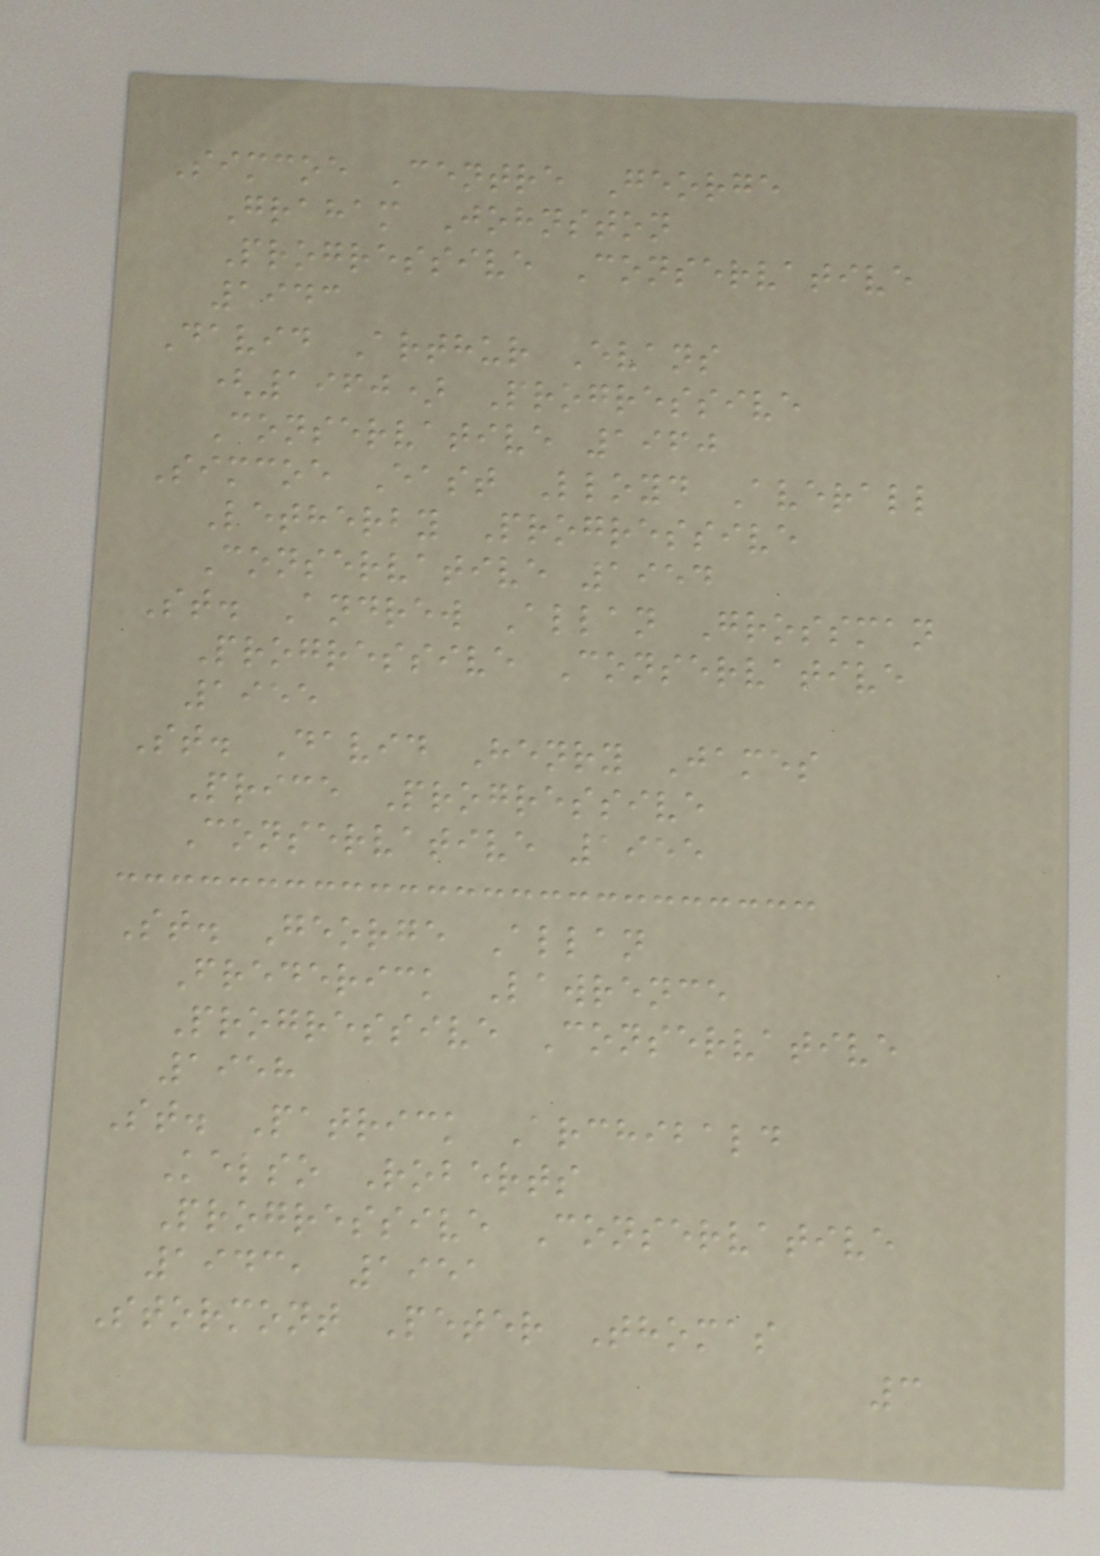Simcoe Centre George
Graham Johnston
Progressive Conservative
1943
David Arthur Evans
(1960) Progressive
Conservative 1960
Simcoe East Lloyd Averall
Letherby Progressive
Conservative 1954
St. Andrew Allan Grossman
Progressive Conservative
1955
St. David Henry James
Price Progressive
Conservative 1955
St. George Allan
Frederick Lawrence
Progressive Conservative
1958
St. Patrick Archibald
Kelso Roberts
Progressive Conservative
1943, 1951
Stormont Peter Thomas
3
